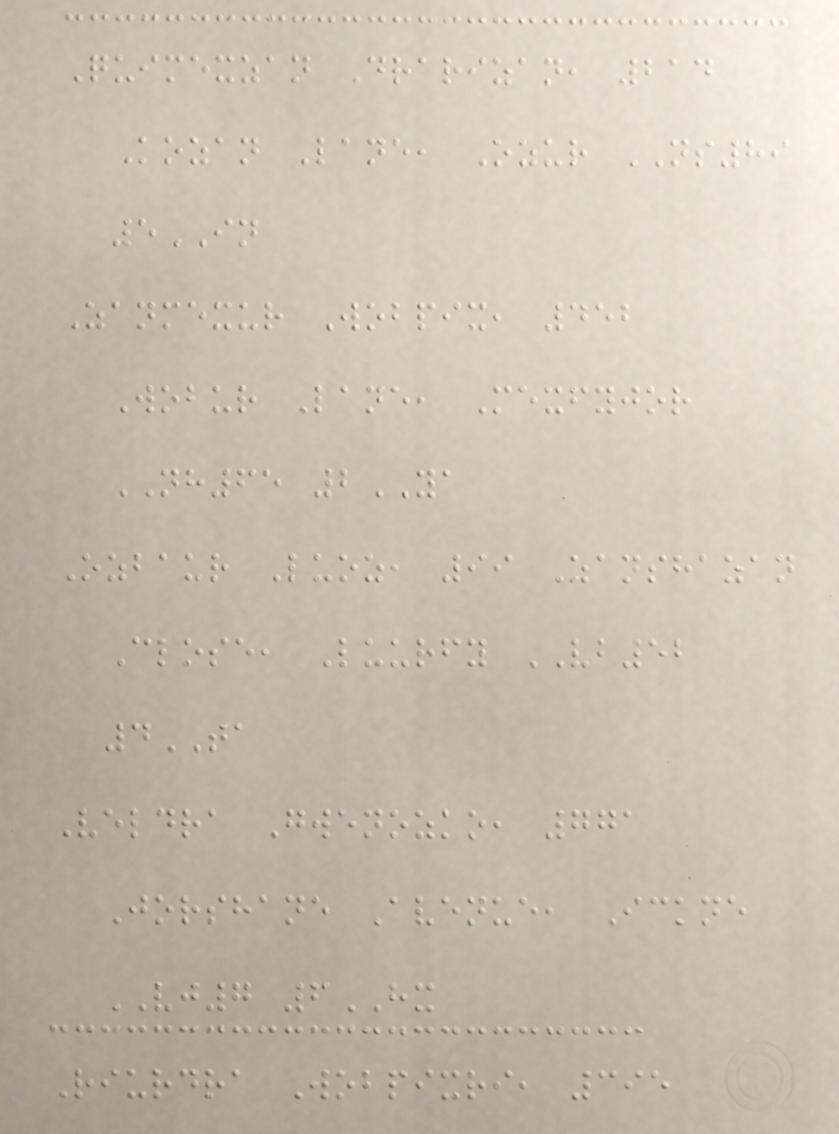Quimexzan Drarizan, 214
Kozan Lane, Ozur NS89
5IN
Zanmexur Wobpix, 452
Wobur Lane, Mexfyjor
NH65 2YA
Ozbaur Luoz, 99 Zanshazan
Close, Luurfy VB52
4TA
Veldra Gwenozko, 771
Jorshane Avenue, Ickne
VJ7 6HX
Riurdra Wobpixri, 395
